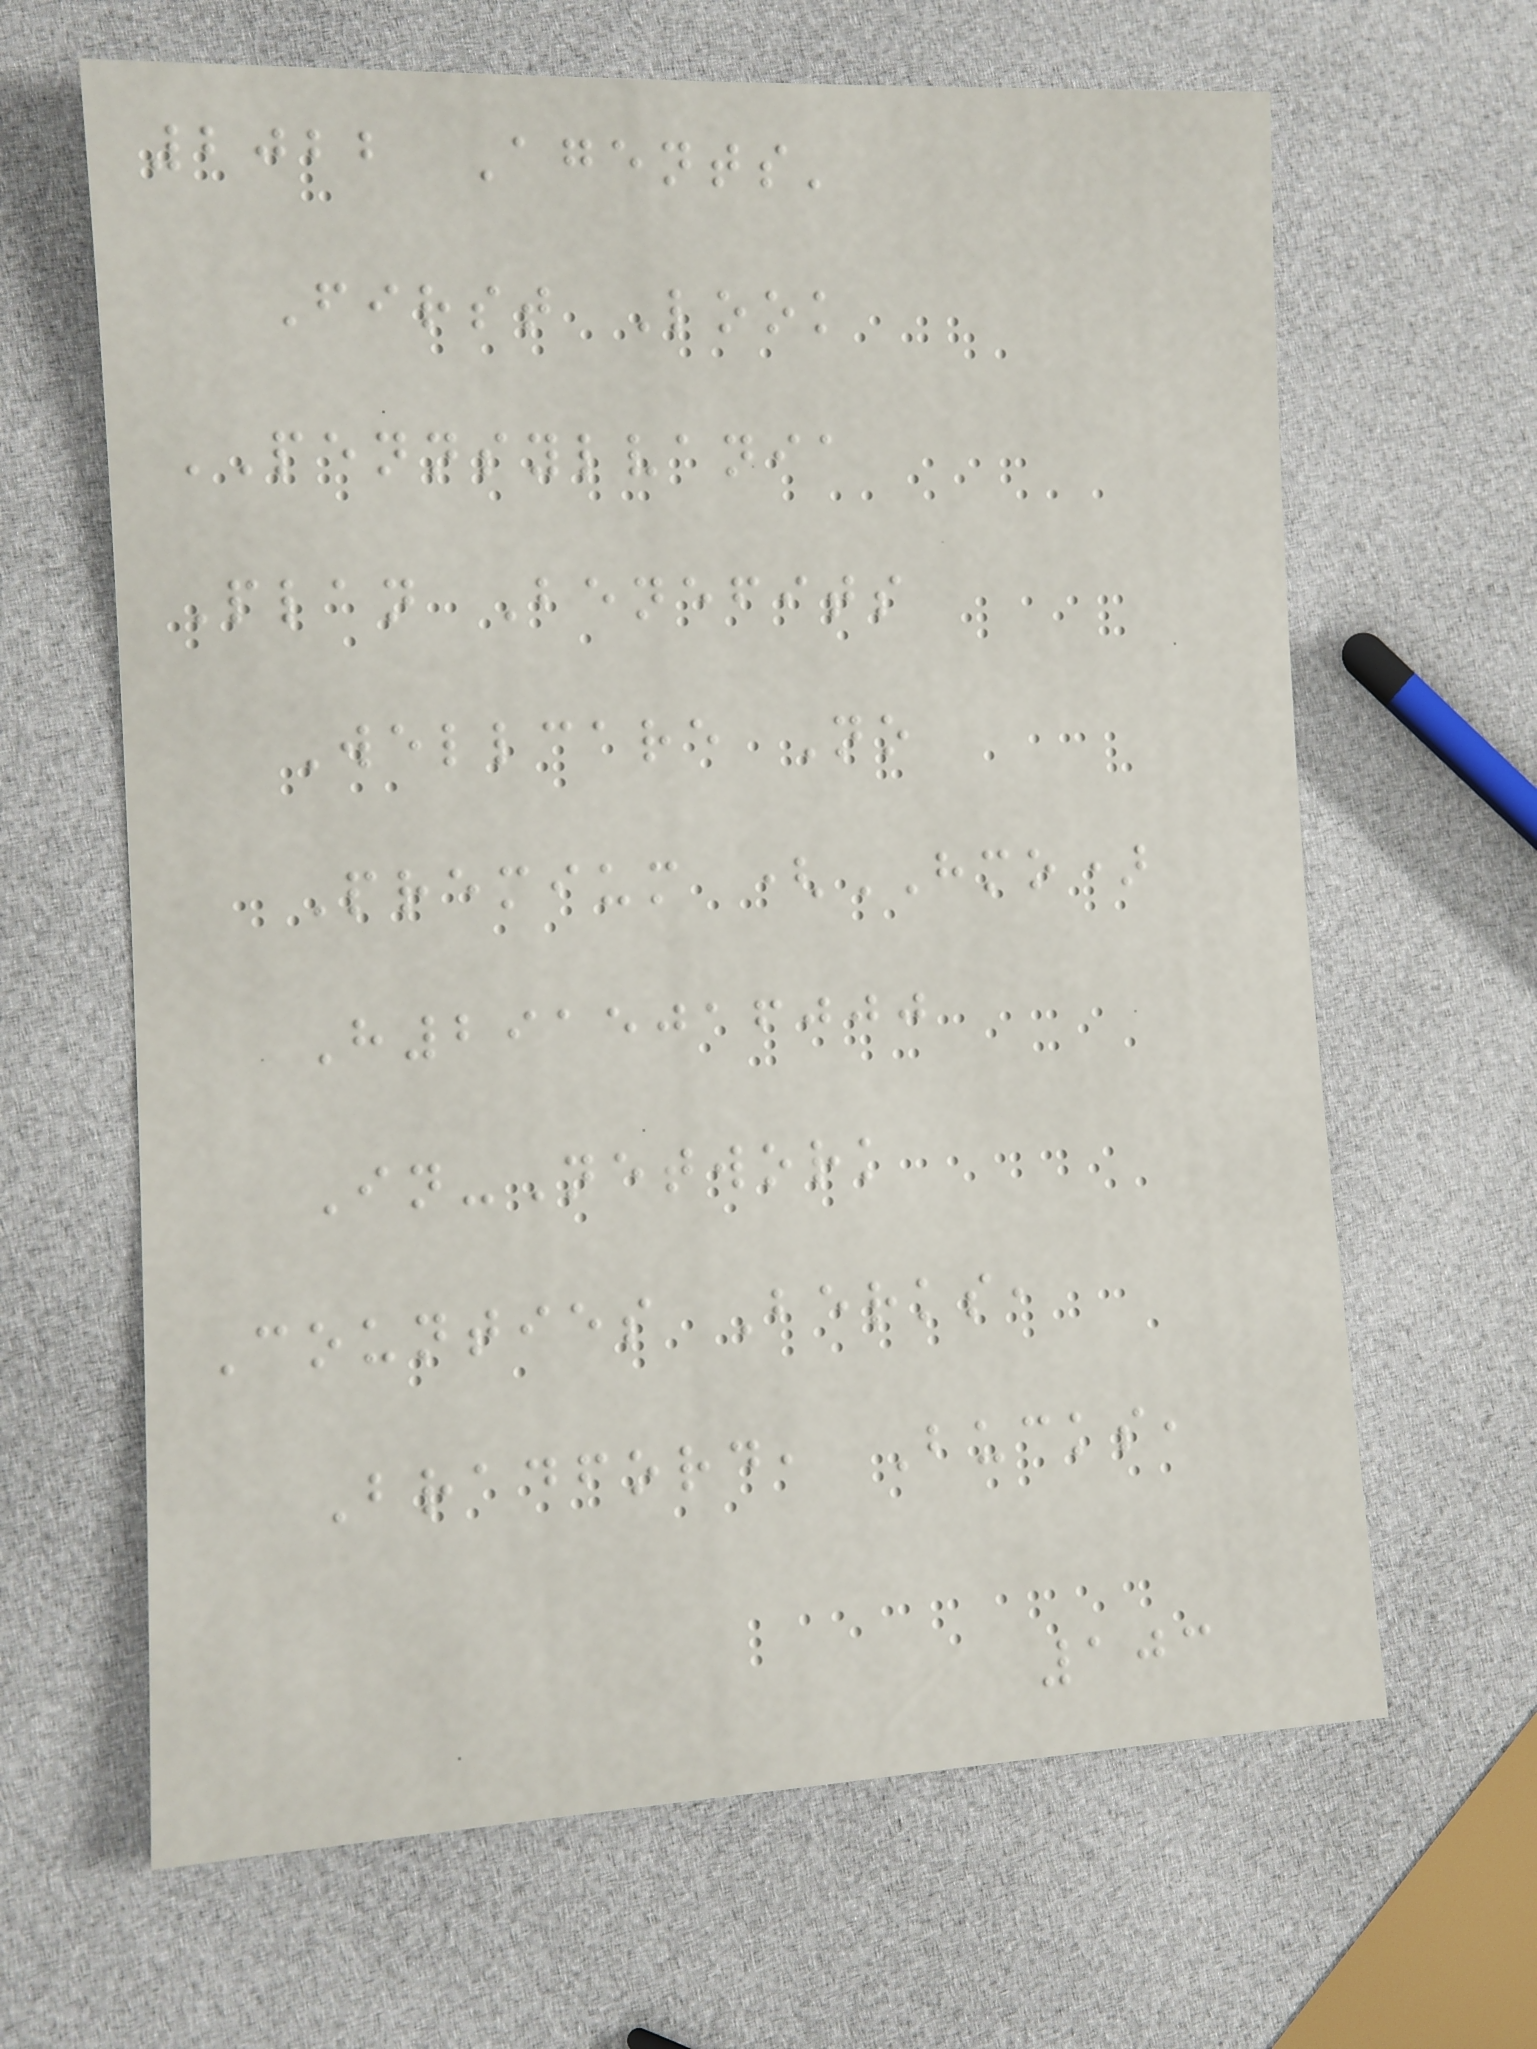2022 Agents'
First Look
PENNSYLVANIA
Plan Benefits
Wellcare No
Premium (HMO)
H2915016000
In-Network
Counties Berks,
Bradford, Bucks,
103
